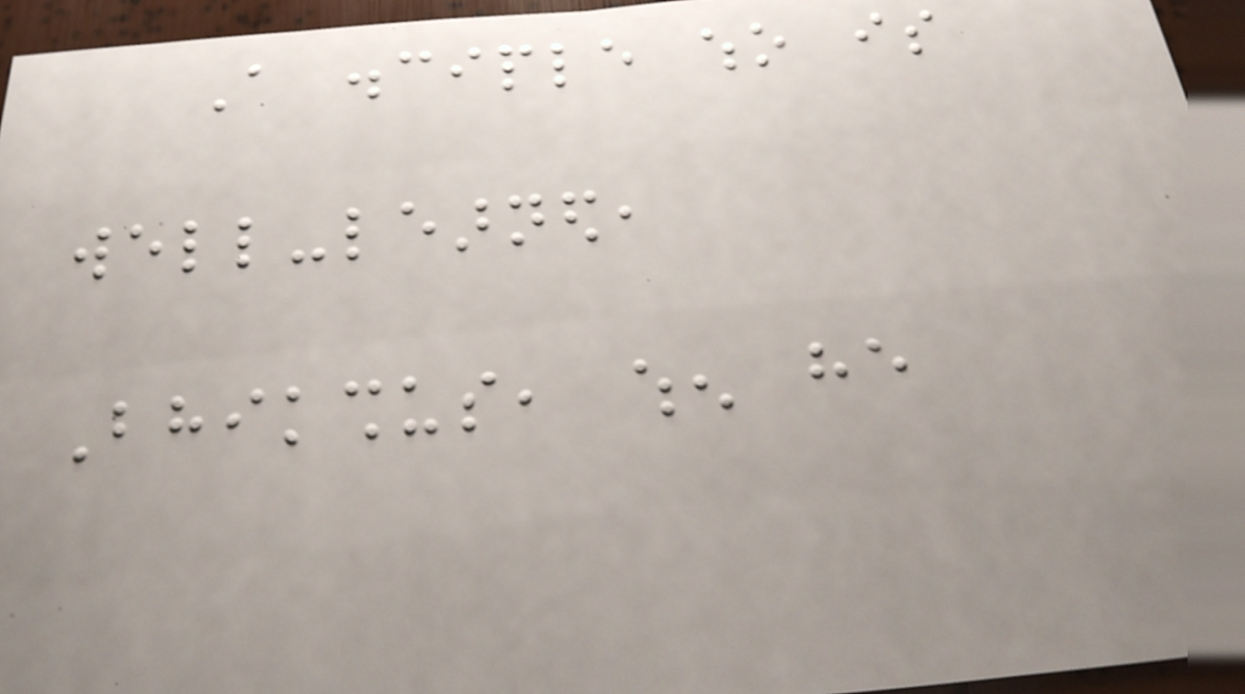A disciple who is
well-learned,
Bhikshus, when he
